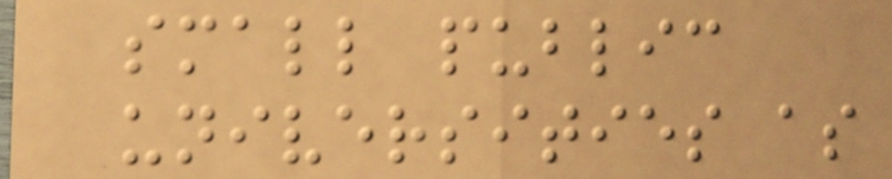small public
universities as
